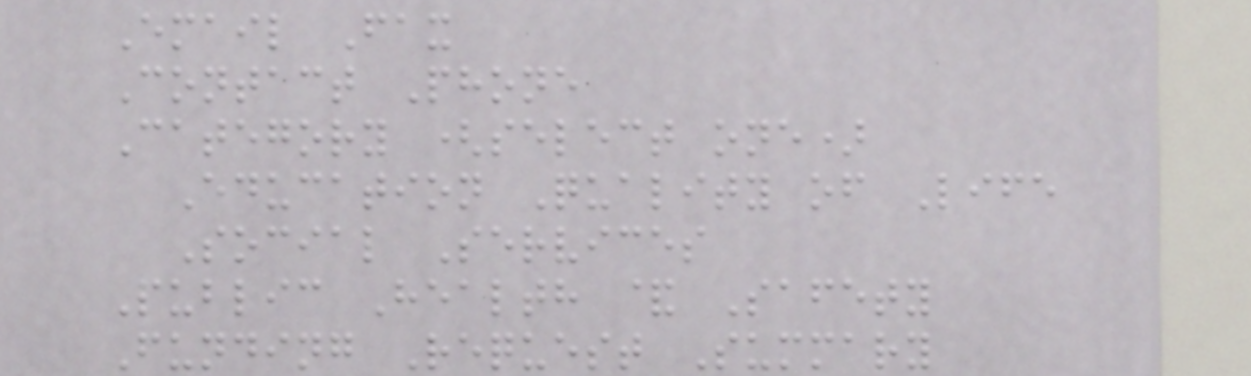Email Fax
Contact Phone
Category (select one)
Education Quality of Life
Social Services
Public Health & Safety
Funding Request Summary
